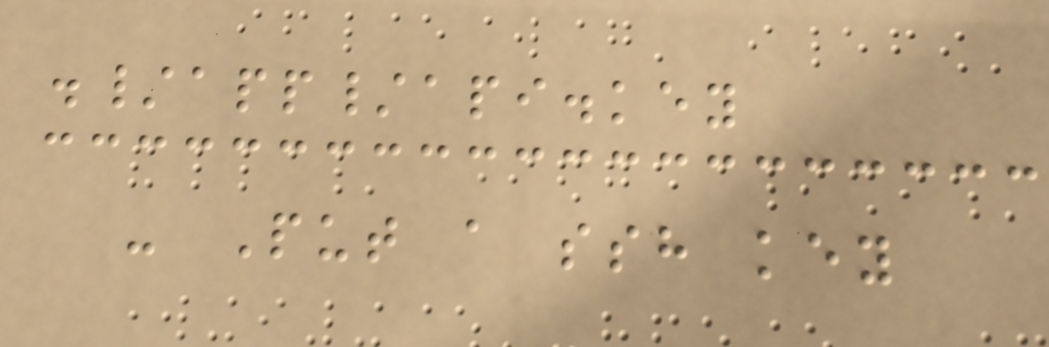./app/api.key
- Put a ssh key
